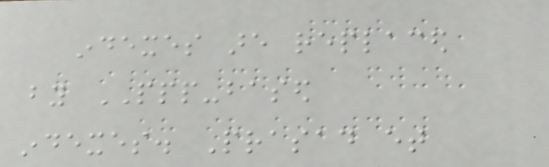indexes are replaced
by PPP-based
indexes. Prasad et
